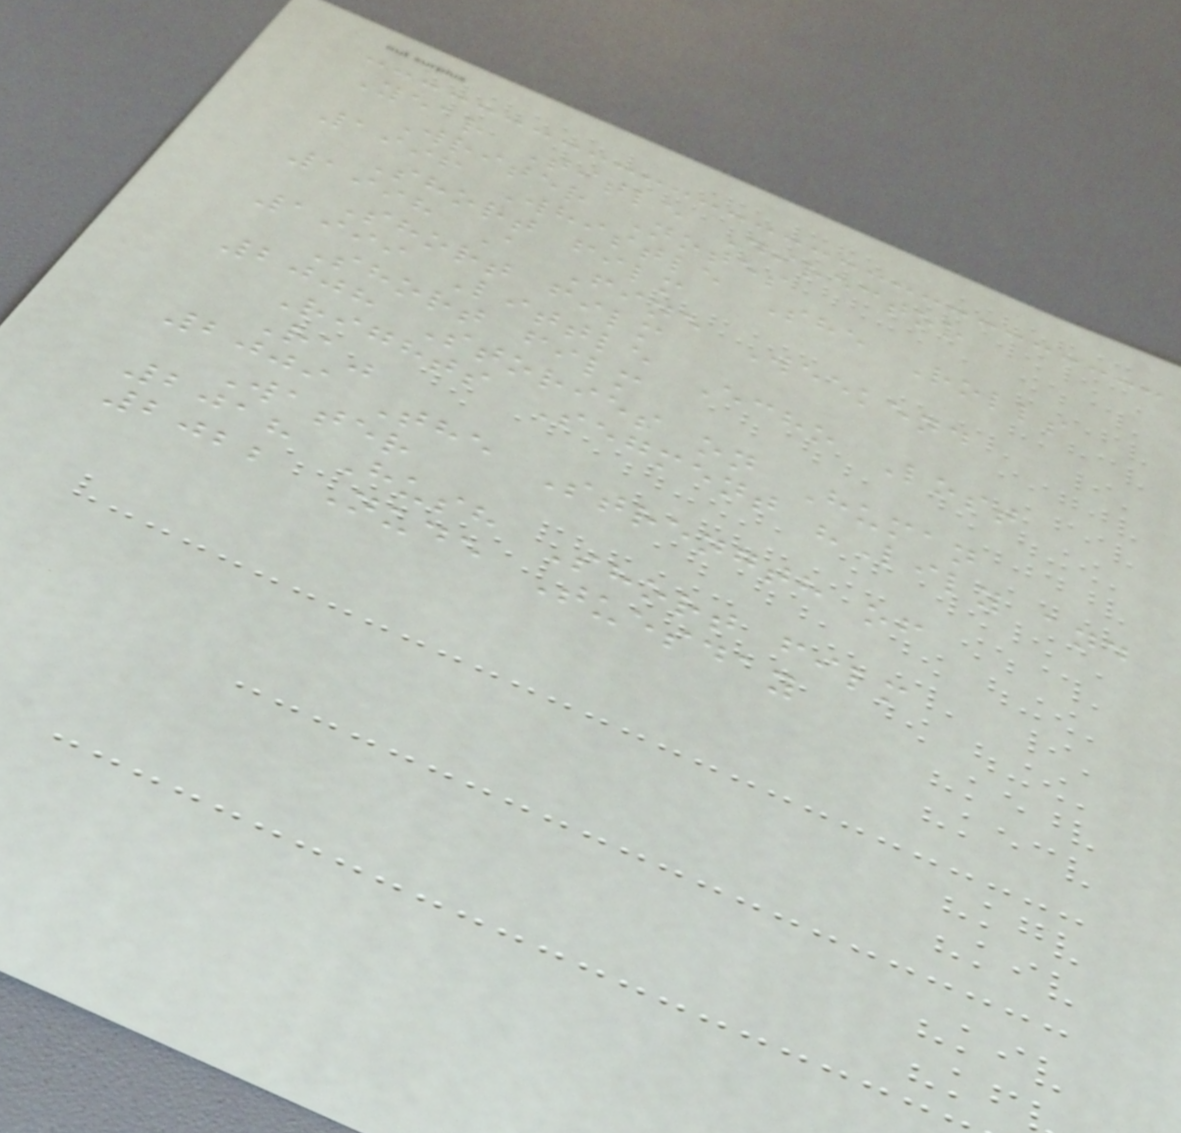Year Title Director
Writer Notes
1996 Whistle She Rolls
Short film
1998 A Fine Weekend
Short film
1999 Little Echo Lost
Short film
2008 Stories on Human
Rights Segment "Lily and
Ra"
2009 The Strength of
Water
2018 Hush Short film
2022 Nude Tuesday
